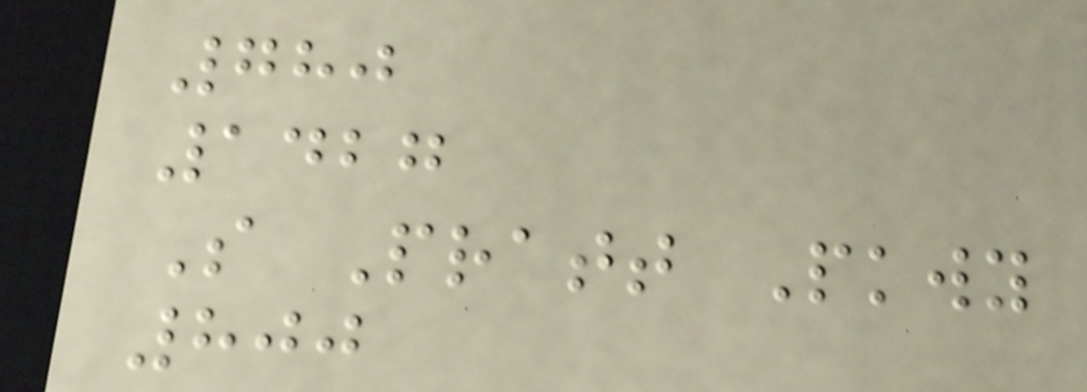780
1427
S Pratt Pkwy
800
